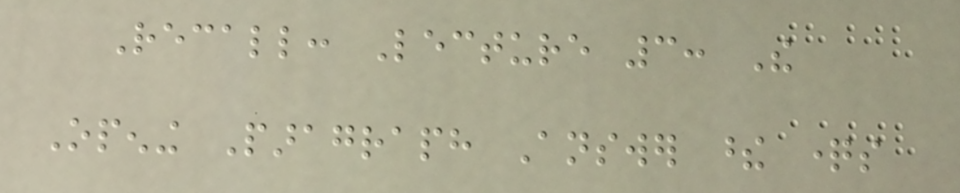Recall: Lecture 3: The
Opening Paragraph Answer these questions
